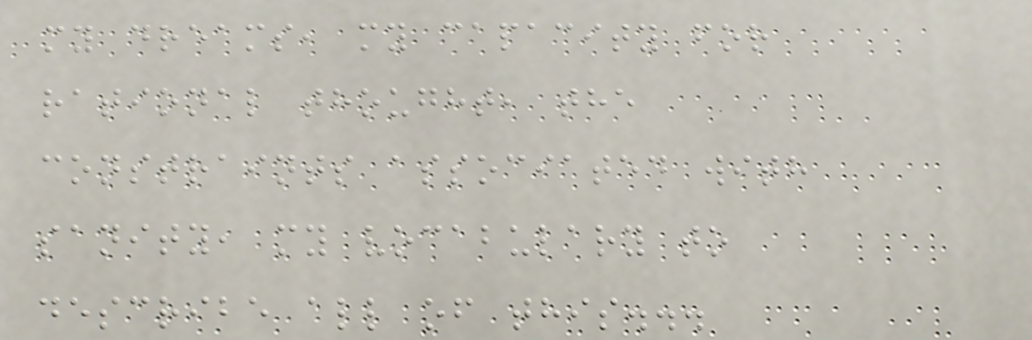my dreams, my capacity for
rational thought, the
constraints associated with
sanity, my vocabulary to
describe all of this...
